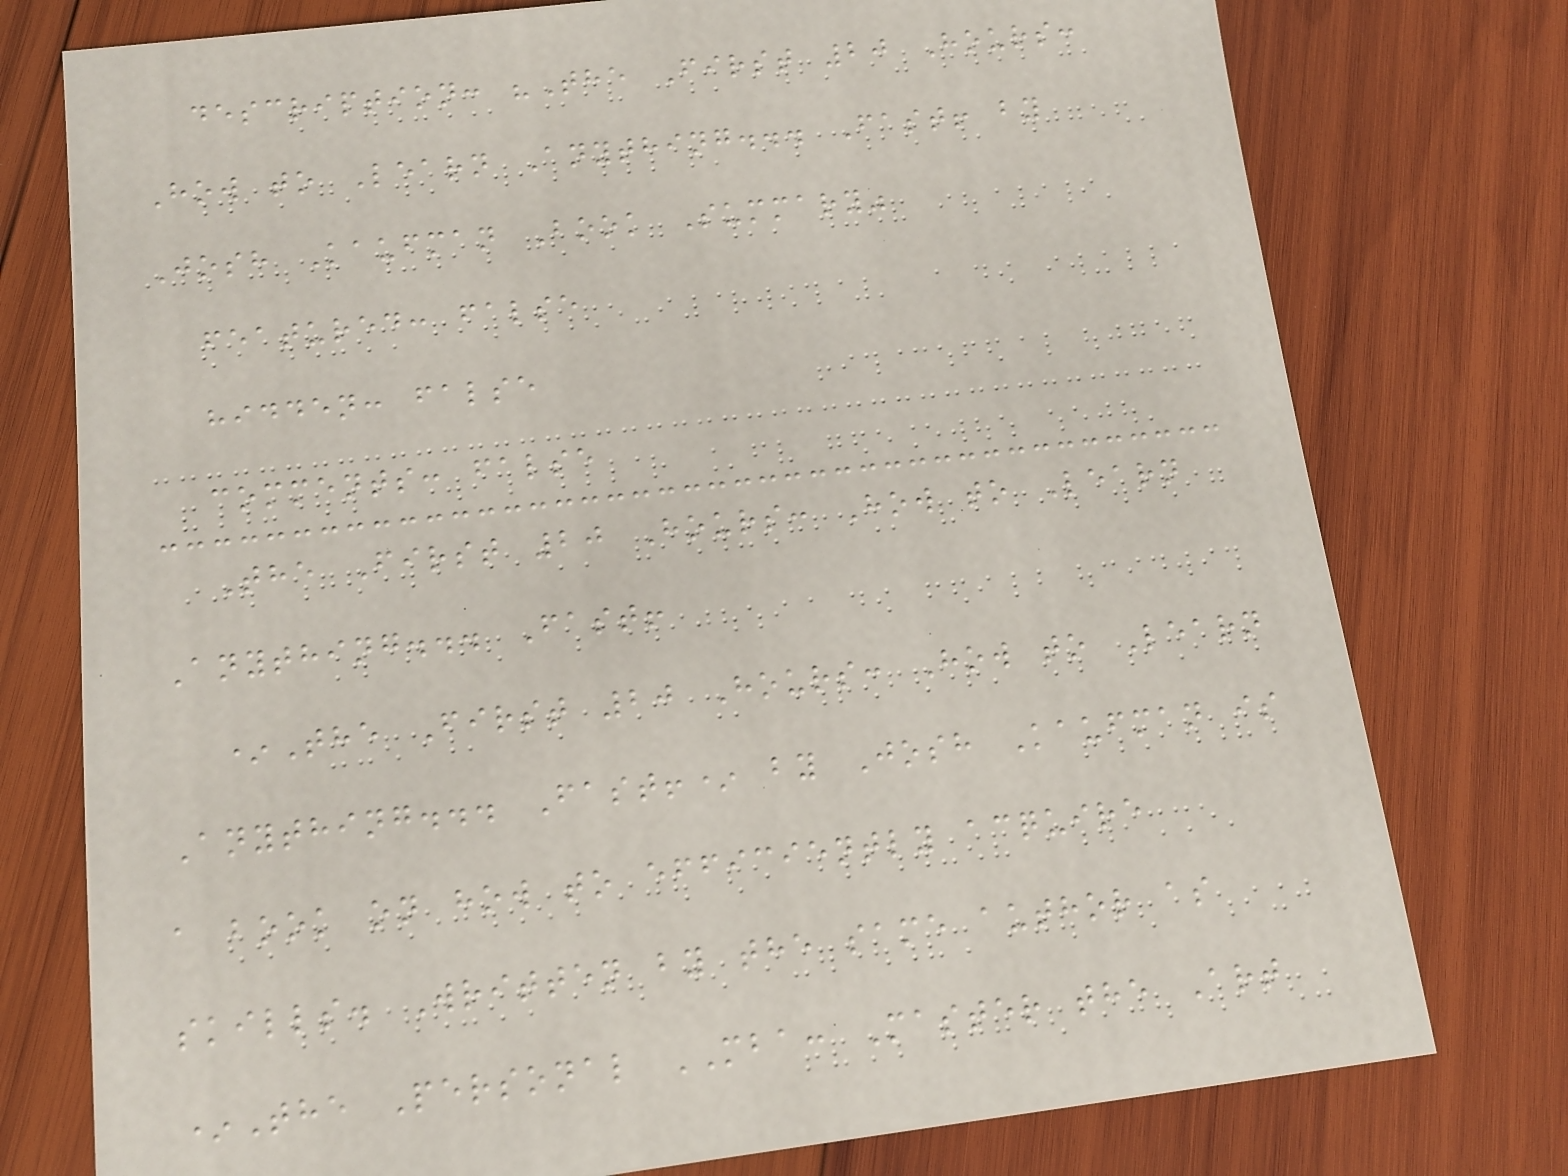description: "The First 20 Hours:
How to Learn Anything... Fast! by
Josh Kaufman Book Summary"
featured: false
hidden: false
comments: false
The First 20 Hours: How to Learn
Anything... Fast!
*The First 20 Hours: How to Learn
Anything... Fast!* by Josh Kaufman is
a book on how to efficiently acquire
skills. Written by the same author as
*The Personal MBA: Master the Art
